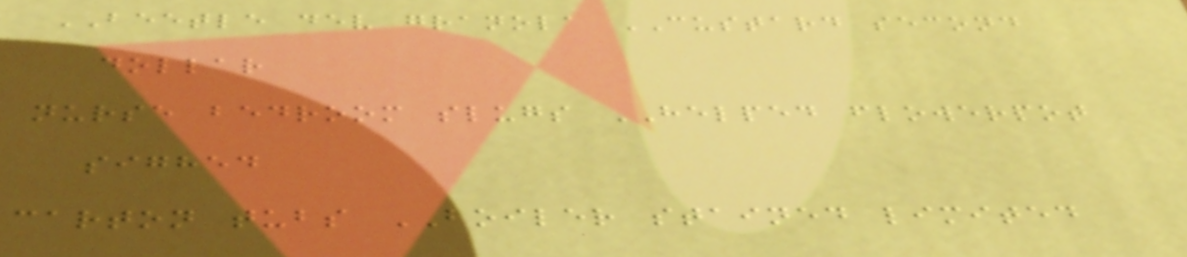BEETLE dev granola CUSTARD second
dollar
nurse bedroom slugs HELPED flowerpot
sighed
carton tubs BOILER stained limited
